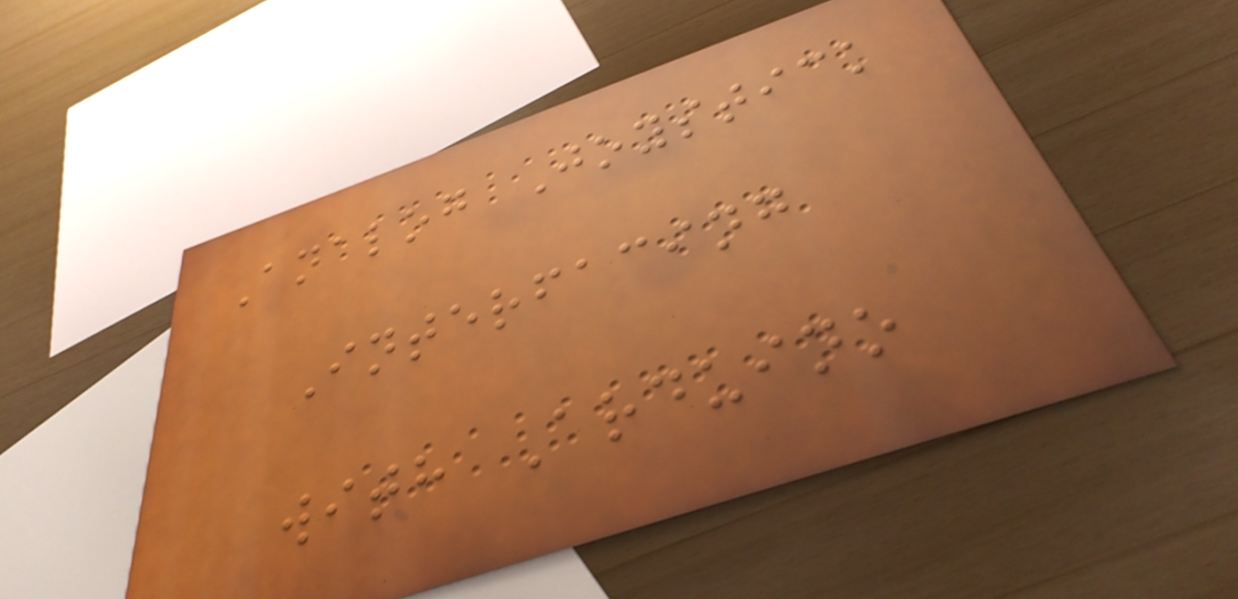Analog Joystick
Interfacing
with Arduino
